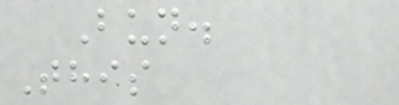Bun.
This
